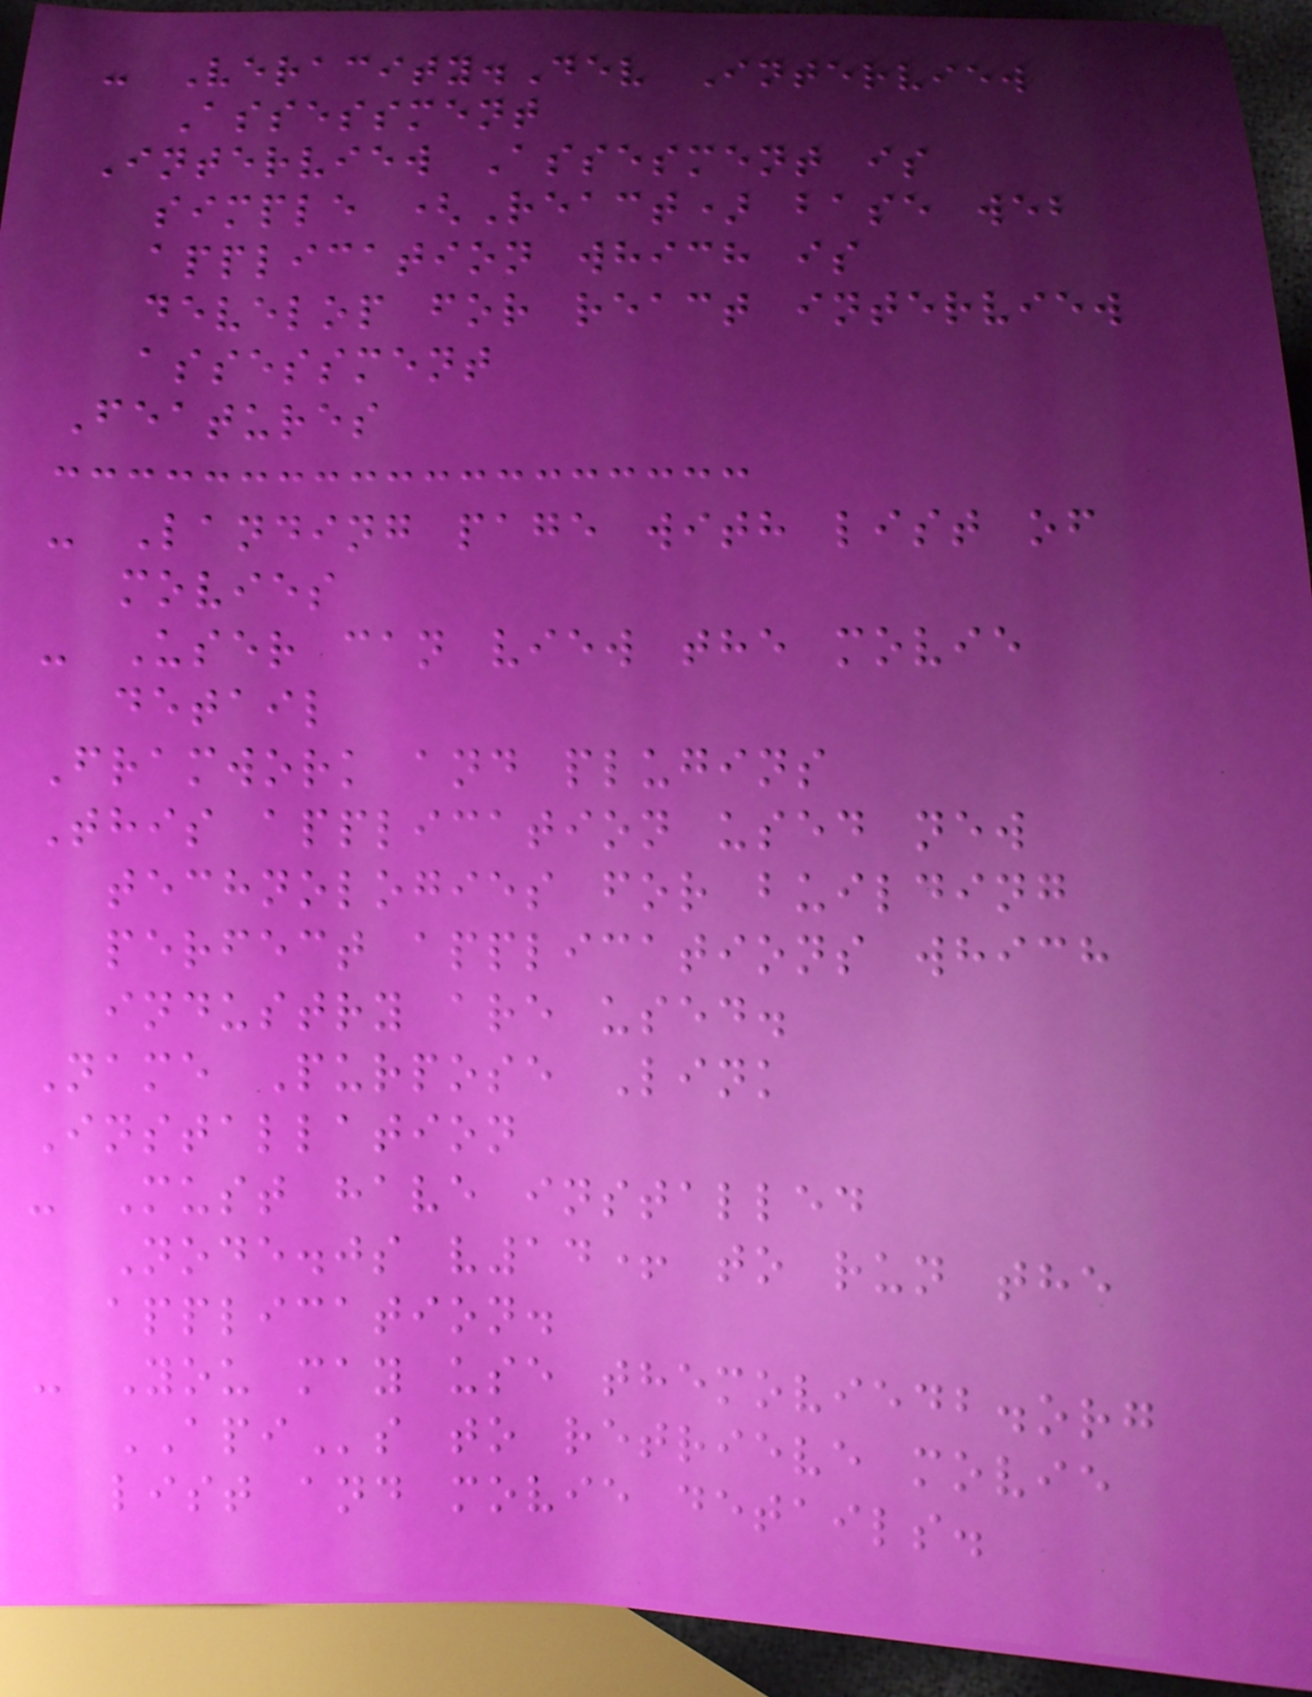- Veracity.Dev Interview
Assessment
Interview Assesment is
simple (React) base web
application which is
develop for react interview
assessment
Features
- Landing page with list of
movies
- User can view the movie
detail
Framwork and plugins
This application used new
technologies for building
perfect applications which
industry are used.
Name Purpose Link
Installation
- Must have installed
Node.js v14+ to run the
application.
- You may use themoviedb.org
APIs to retrieve movie
list and movie details.
